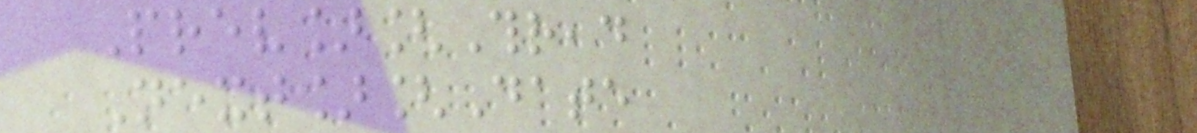Prev][Thread
Next][Date
